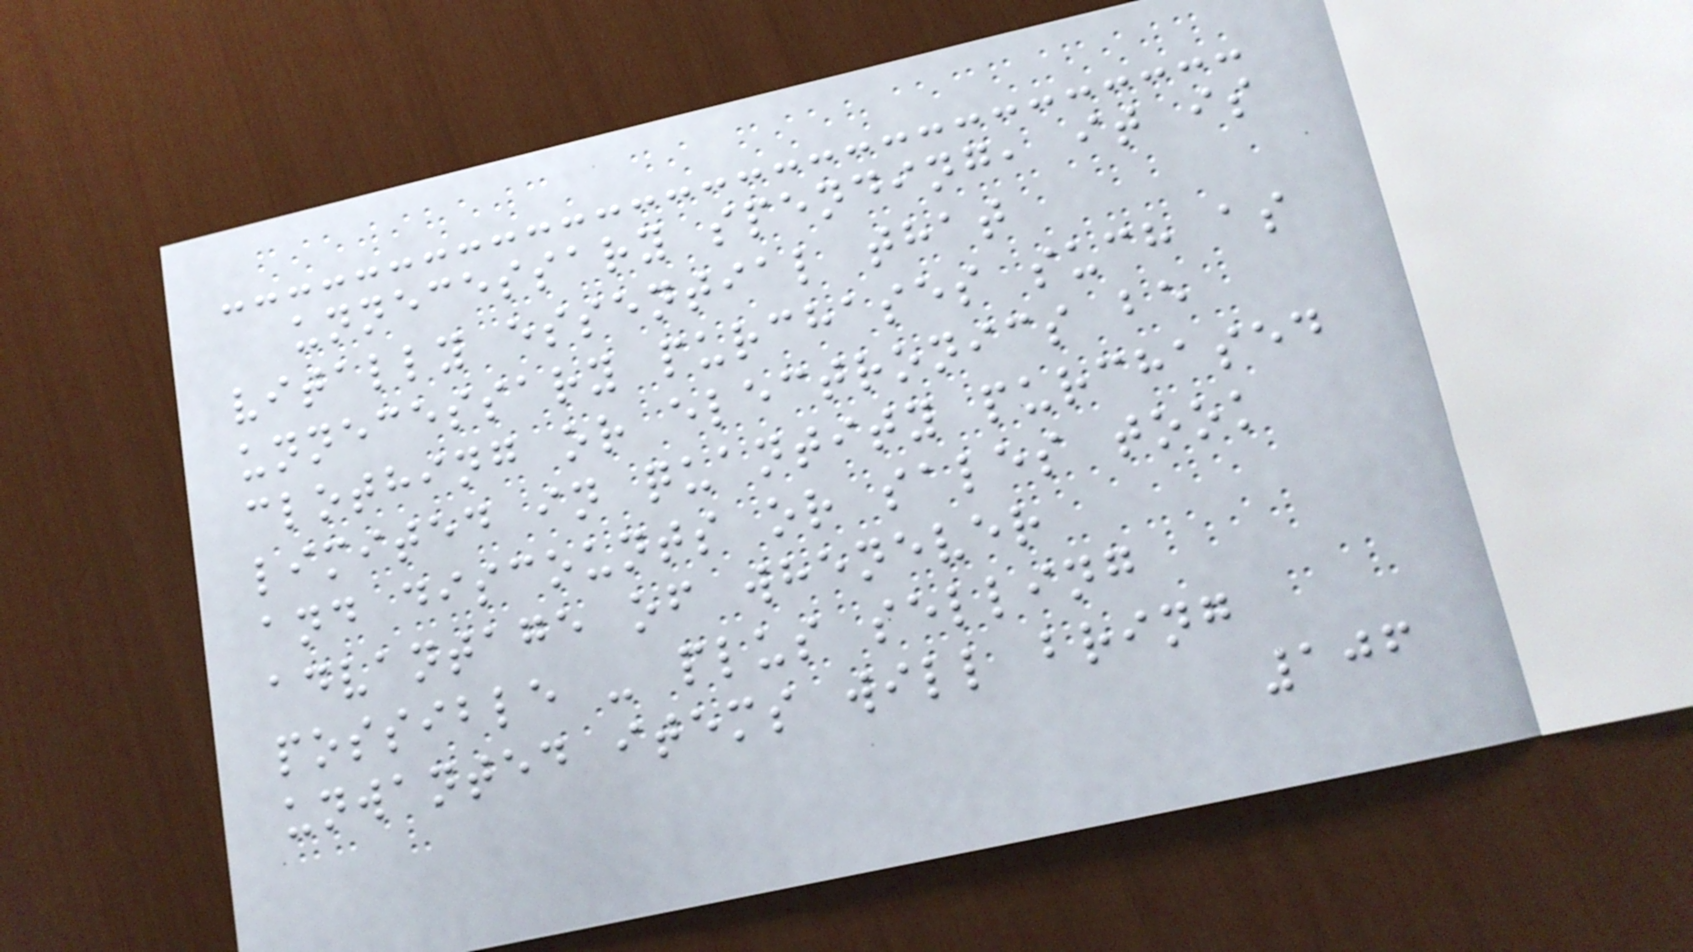unnecessary spending, it is
vitally essential that
unnecessary purchases such as
clothing or electronics be
limited in quantity purchased
and discounts or sales took
advantage of whenever
possible - plus selling
unwanted items will bring
106
